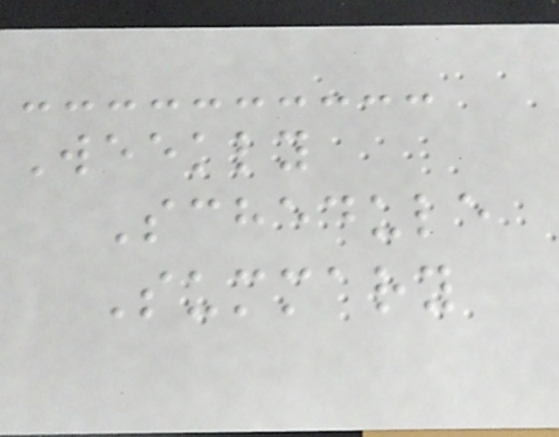Weekly
Schedule
Summary
